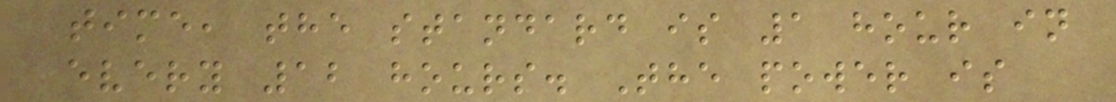time, the standard is 1 hour in
every 12 hours. The power is
